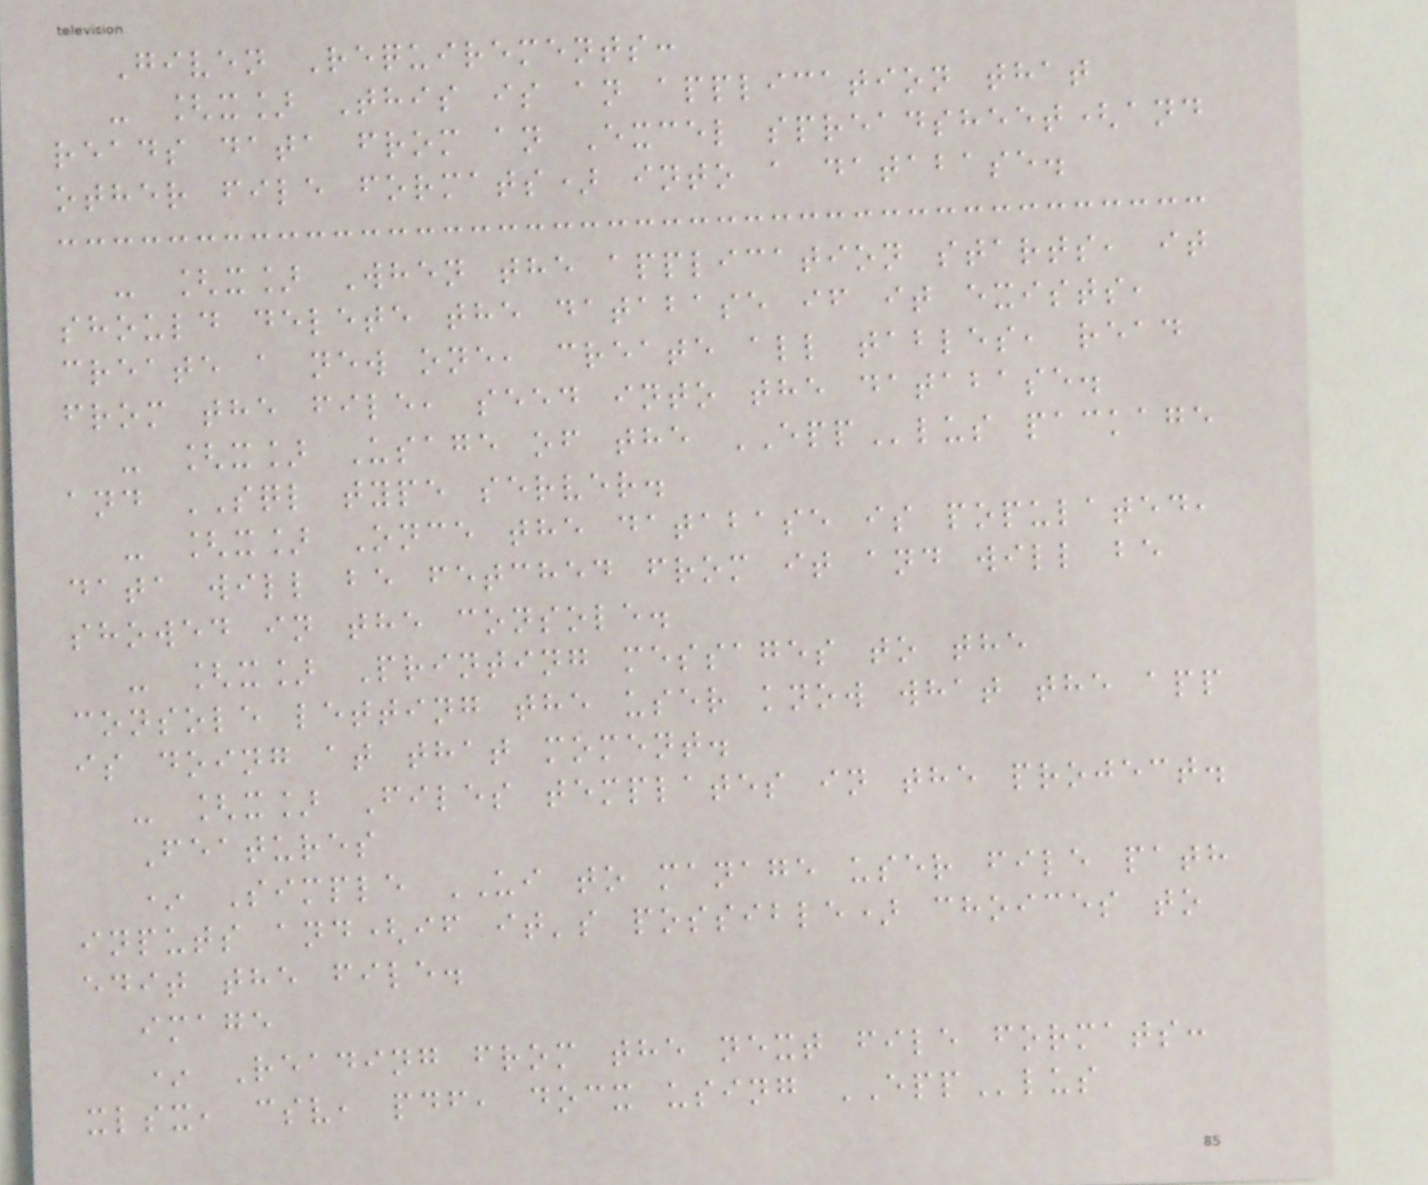Given Requirements:
- [x] This is an application that
reads data from an Excel spreadsheet(and
other file formats) into a database.
- [x] When the application starts, it
should delete the database if it exists,
create a new one, create all tables, read
from the file, seed into the database.
- [x] Usage of the EPPlus package
and SQL type server.
- [x] Once the database is populated,
data will be fetched from it and will be
showed in the console.
- [x] Printing messages to the
console letting the user know what the app
is doing at that moment.
- [x] Files templates in the project.
Features
* Simple UI to manage user file path
inputs and(if it's possible) choices to
edit the file.
image
* Reading from the next file formats:
xlsx, csv, pdf, docx using EPPlus
